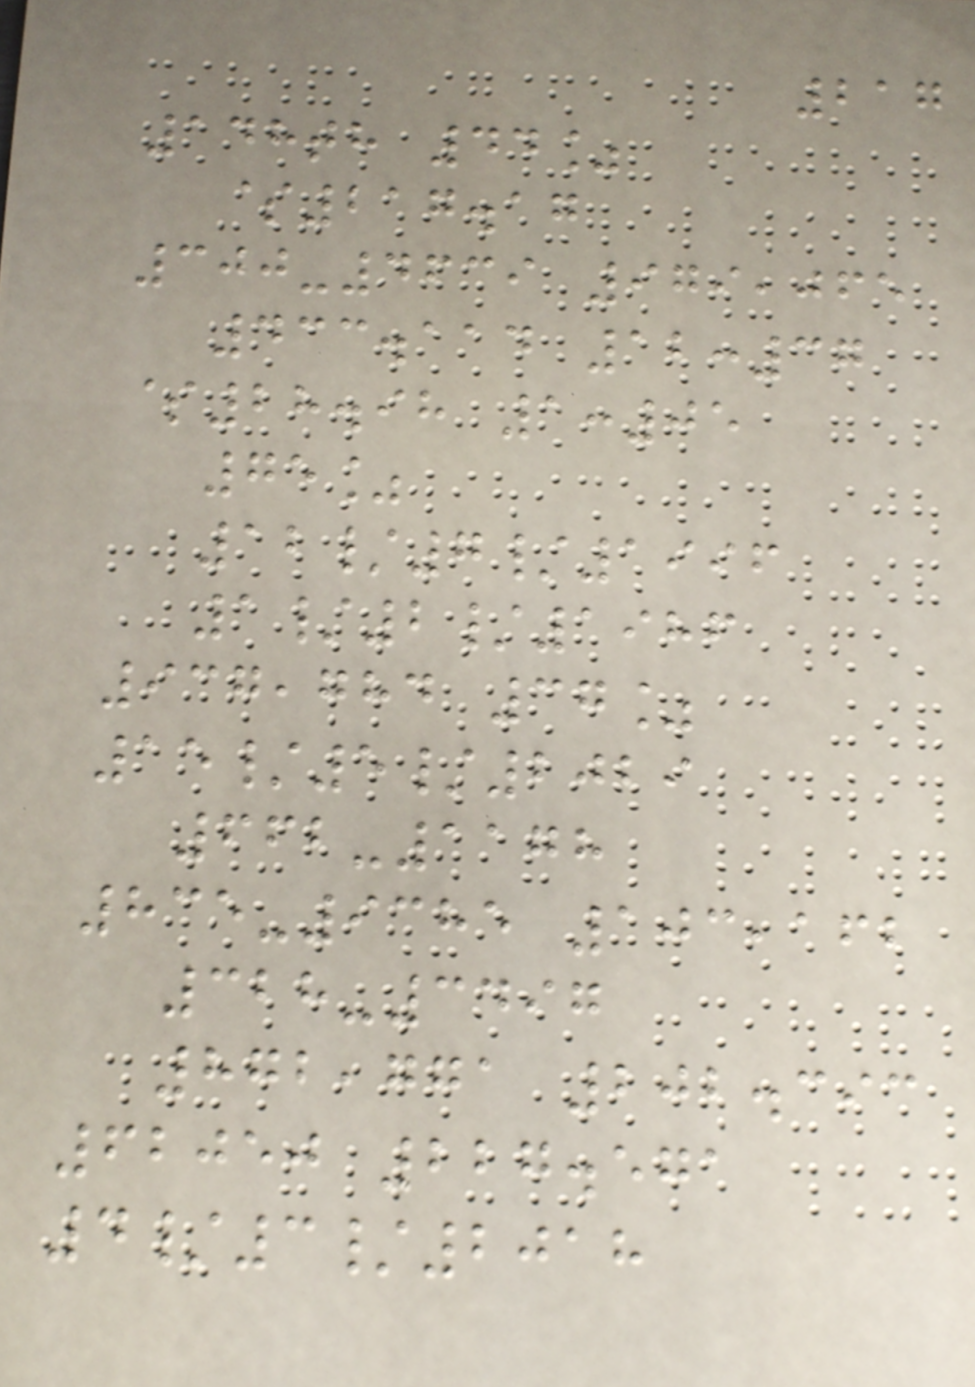217
148th 44%
$217.17
300-4639 979,065
433.114 12:37
$28.98 1:05
75%
12/7/1996
1/2/1986
937,784 37%
15/5/2029
662-1178
835-9385 103,162
328-3497
872,771 202.393
62050 227.571
4/3/2018
